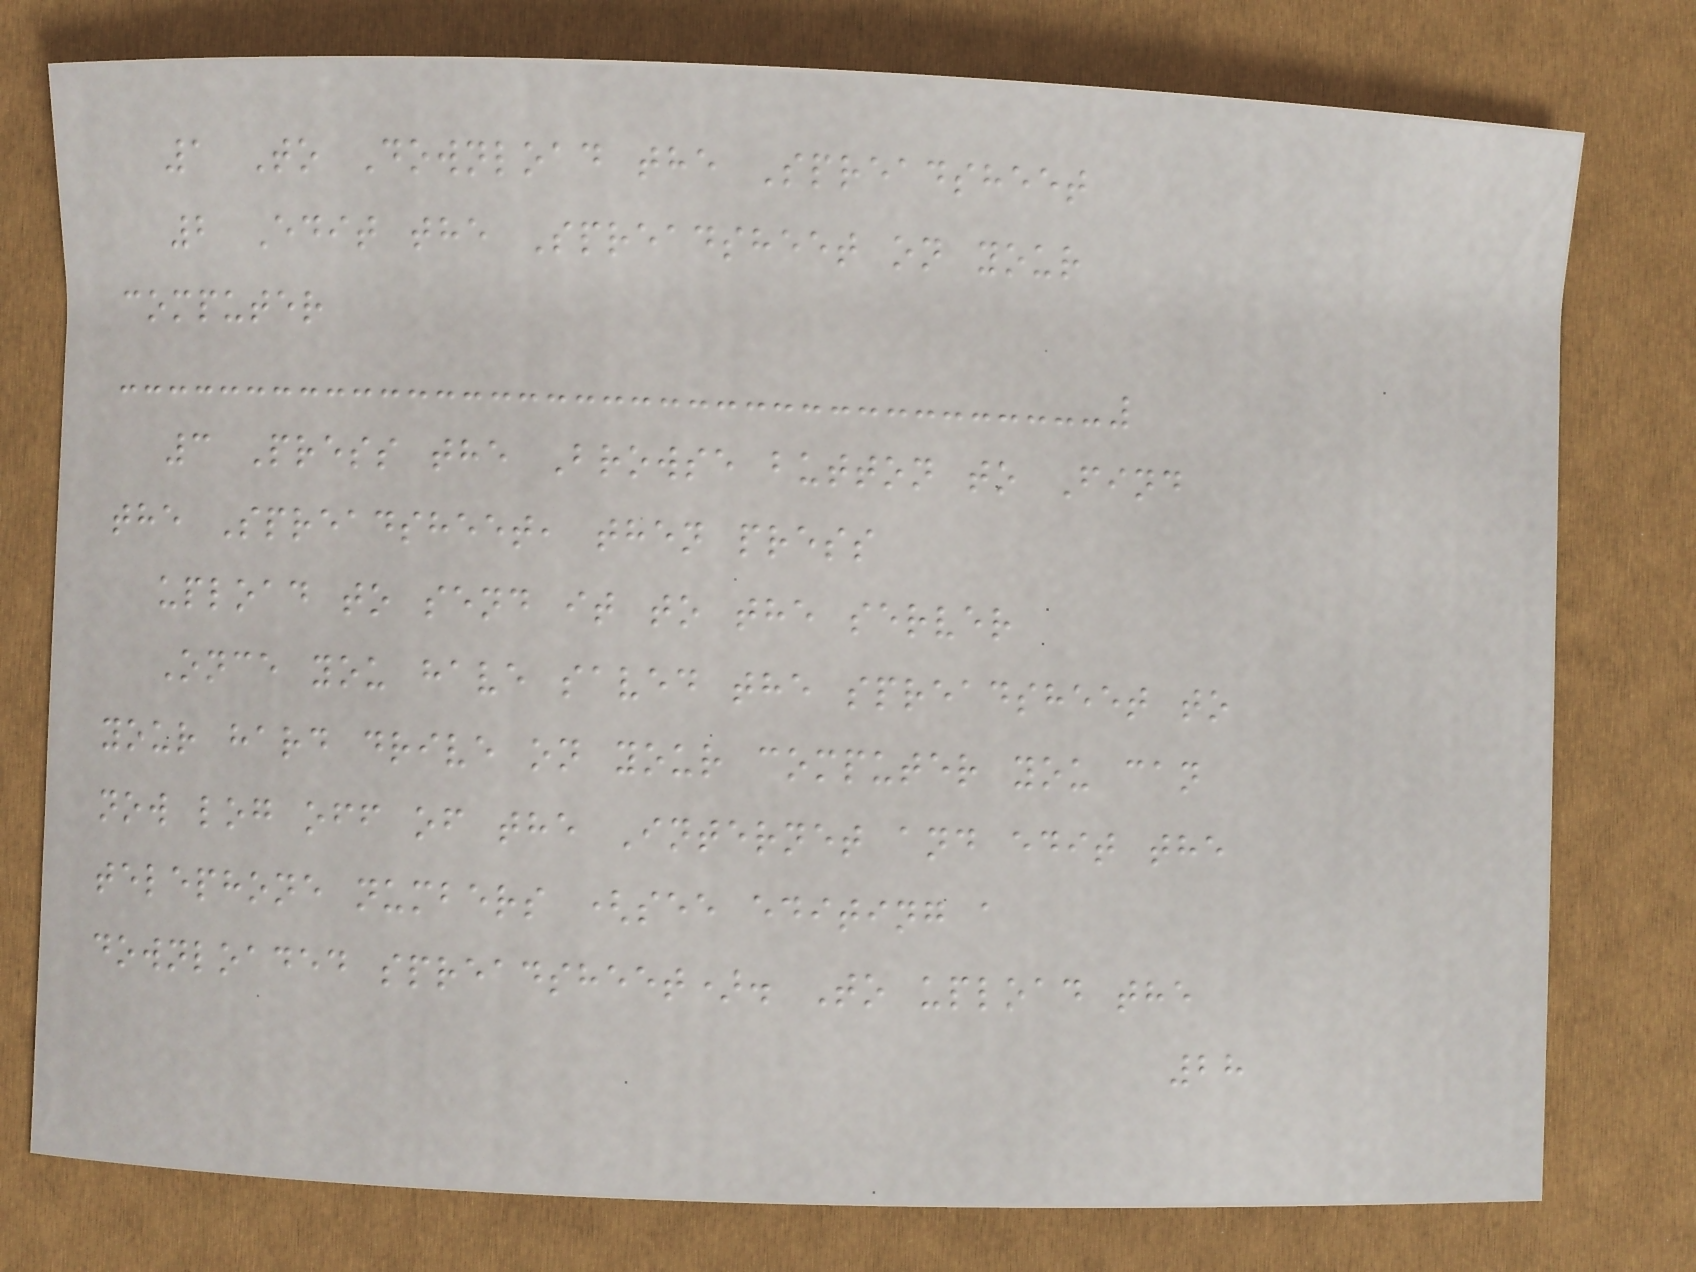1 To Download the Spreadsheet
2 Edit the Spreadsheet on your
computer
3 Press the Browse button to Find
the Spreadsheet, then press
upload to send it to the server
Once you have saved the spreadsheet to
your hard drive on your computer you can
now log off of the Internet and edit the
telephone numbers (see editing a
downloaded spreadsheet). To upload the
28
